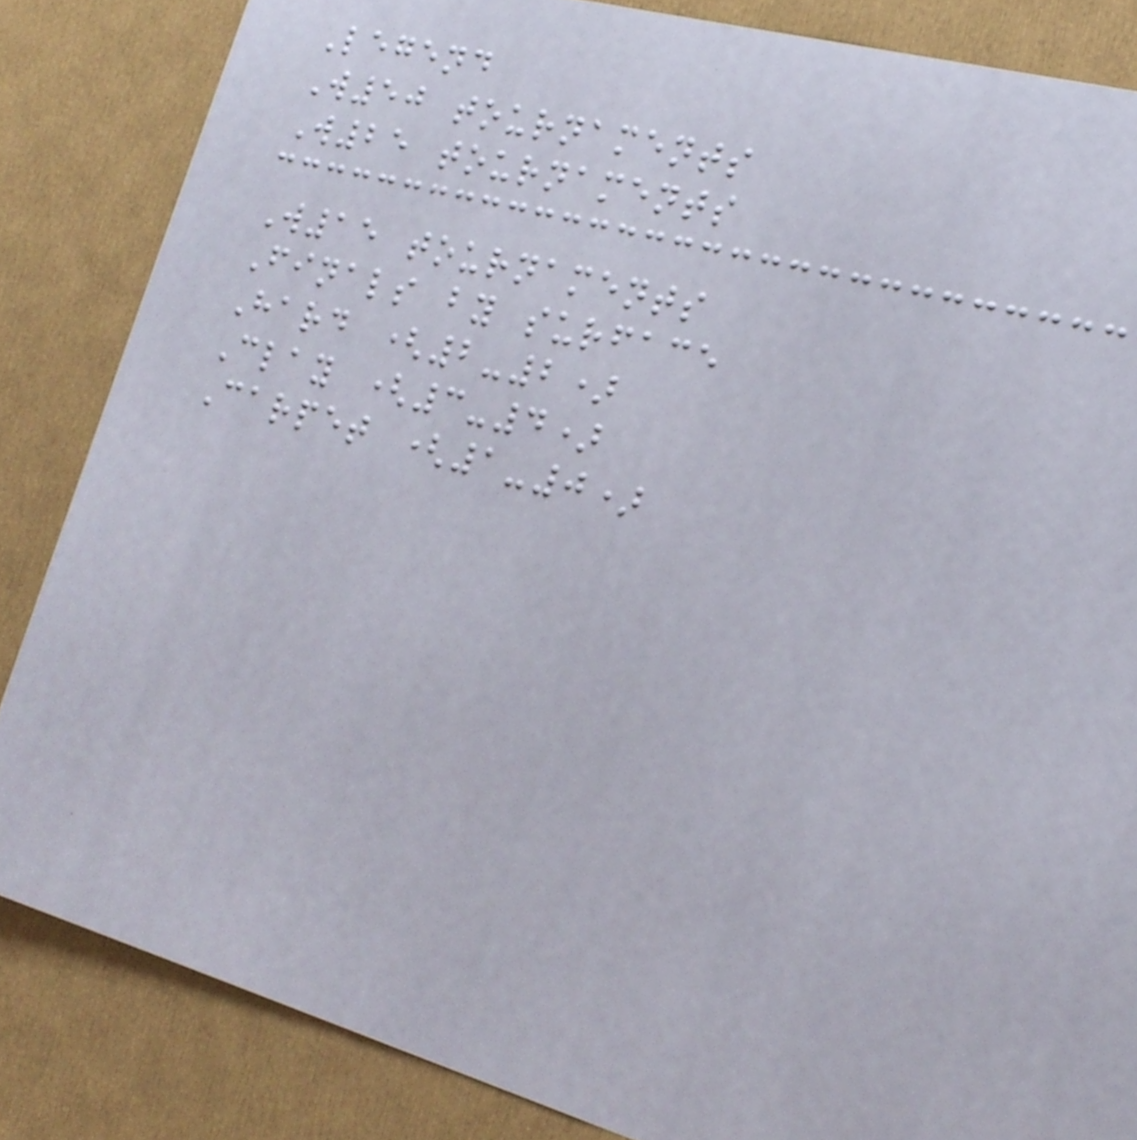Legend
W50 tournaments
W25 tournaments
W15 tournaments
Finals by surface
Hard (2-2)
Clay (3-4)
Carpet (1-0)
